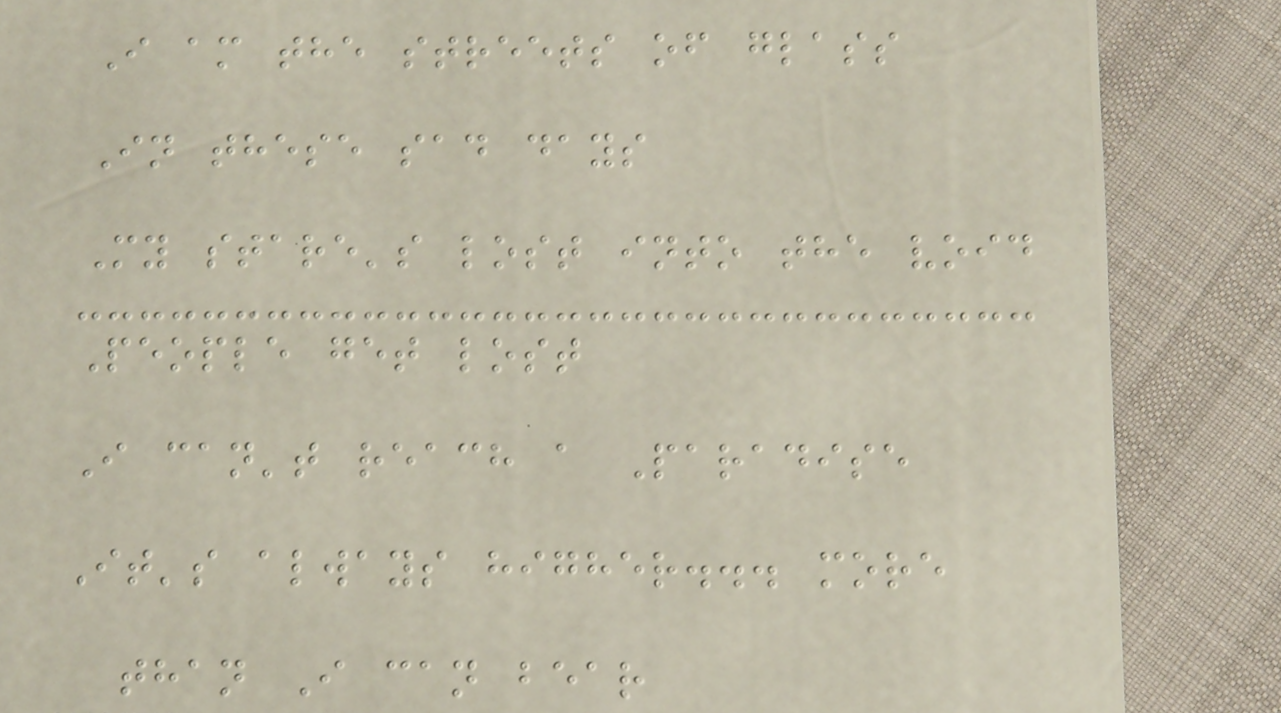I am the streets of glass
In these sad days
My stare's lost into the void
People get lost
I can't reach a Paradise
It's always higher... more
than I can bear
